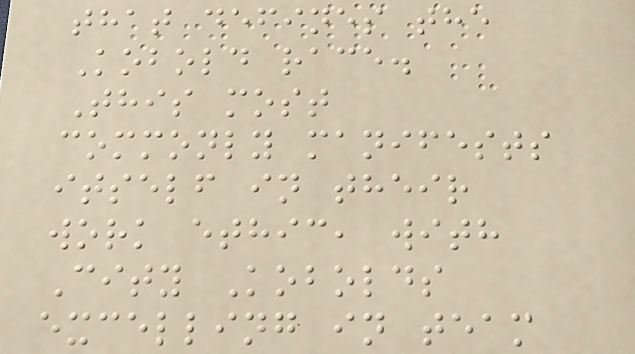that defines the
Kobold race.
This most
commonly manifests
itself in their
work ethic, with
City Kobolds
excelling in team
